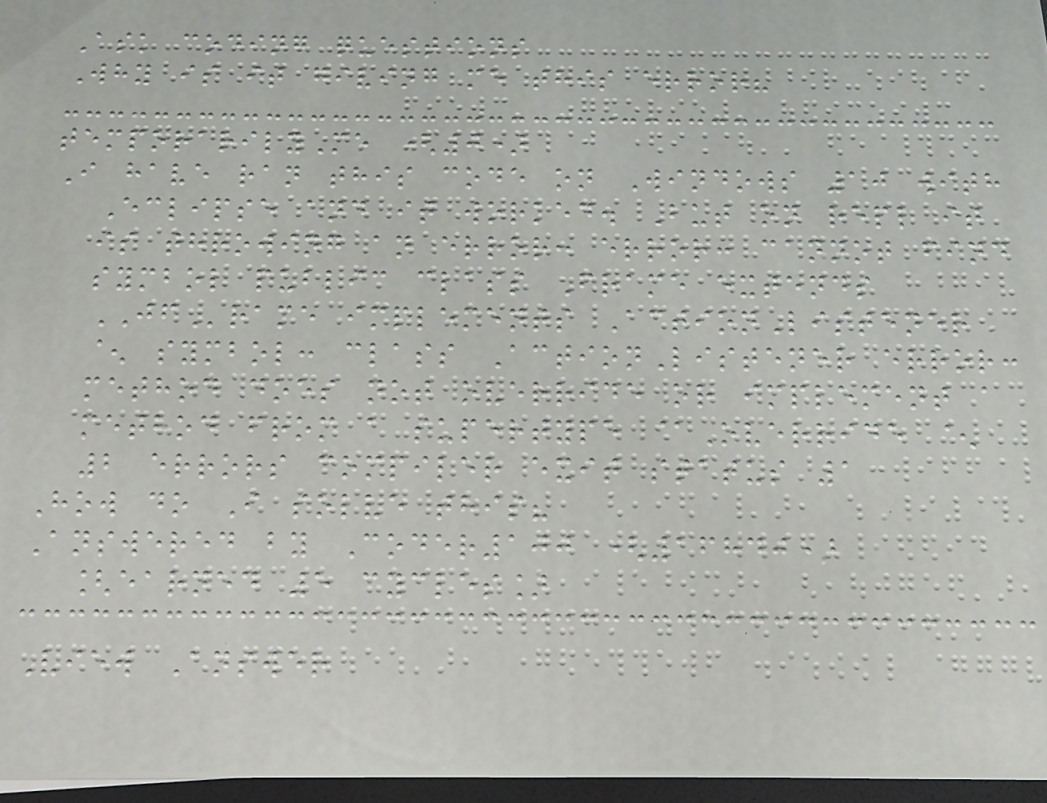Ask coding questions
Why is it giving me this error?
temporarilyMe (0)
I have ran this code on Windows 10 with
Eclipse and it worked. But on repl it
is throwing an error: error: cannot find
symbol public class Frame extends
JFrame implements ActionListener
^ symbol: class ActionListener error:
method does not override or implement a
method from a supertype @Override ^
2 errors compiler exit status 1
How do I solve this?
Answered by Coder100 (16840)
[earned 5 cycles]
View Answer
